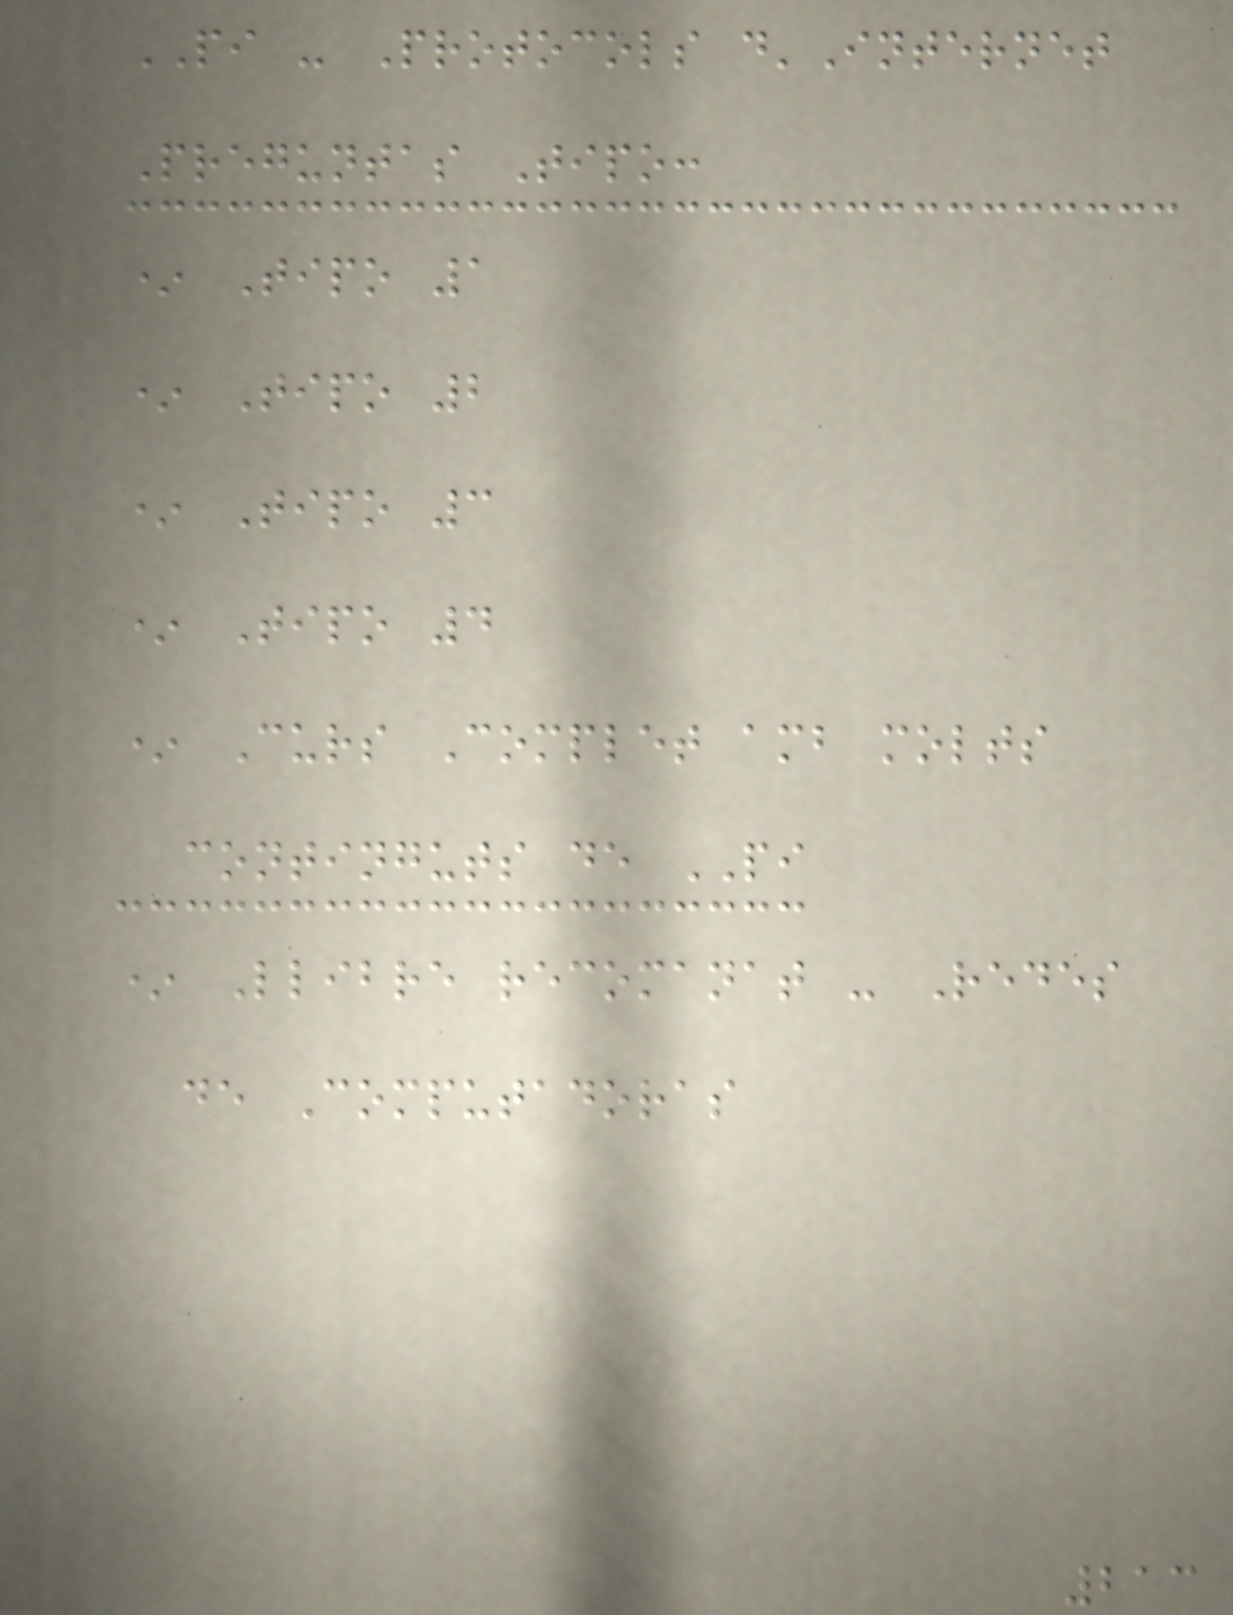PI - Protocols d'Internet
Preguntas Tipo:
* Tipo 1
* Tipo 2
* Tipo 3
* Tipo 4
* Curs Complet amb molts
continguts de PI
* Llibre recomanat - Redes
de Computadoras
213
